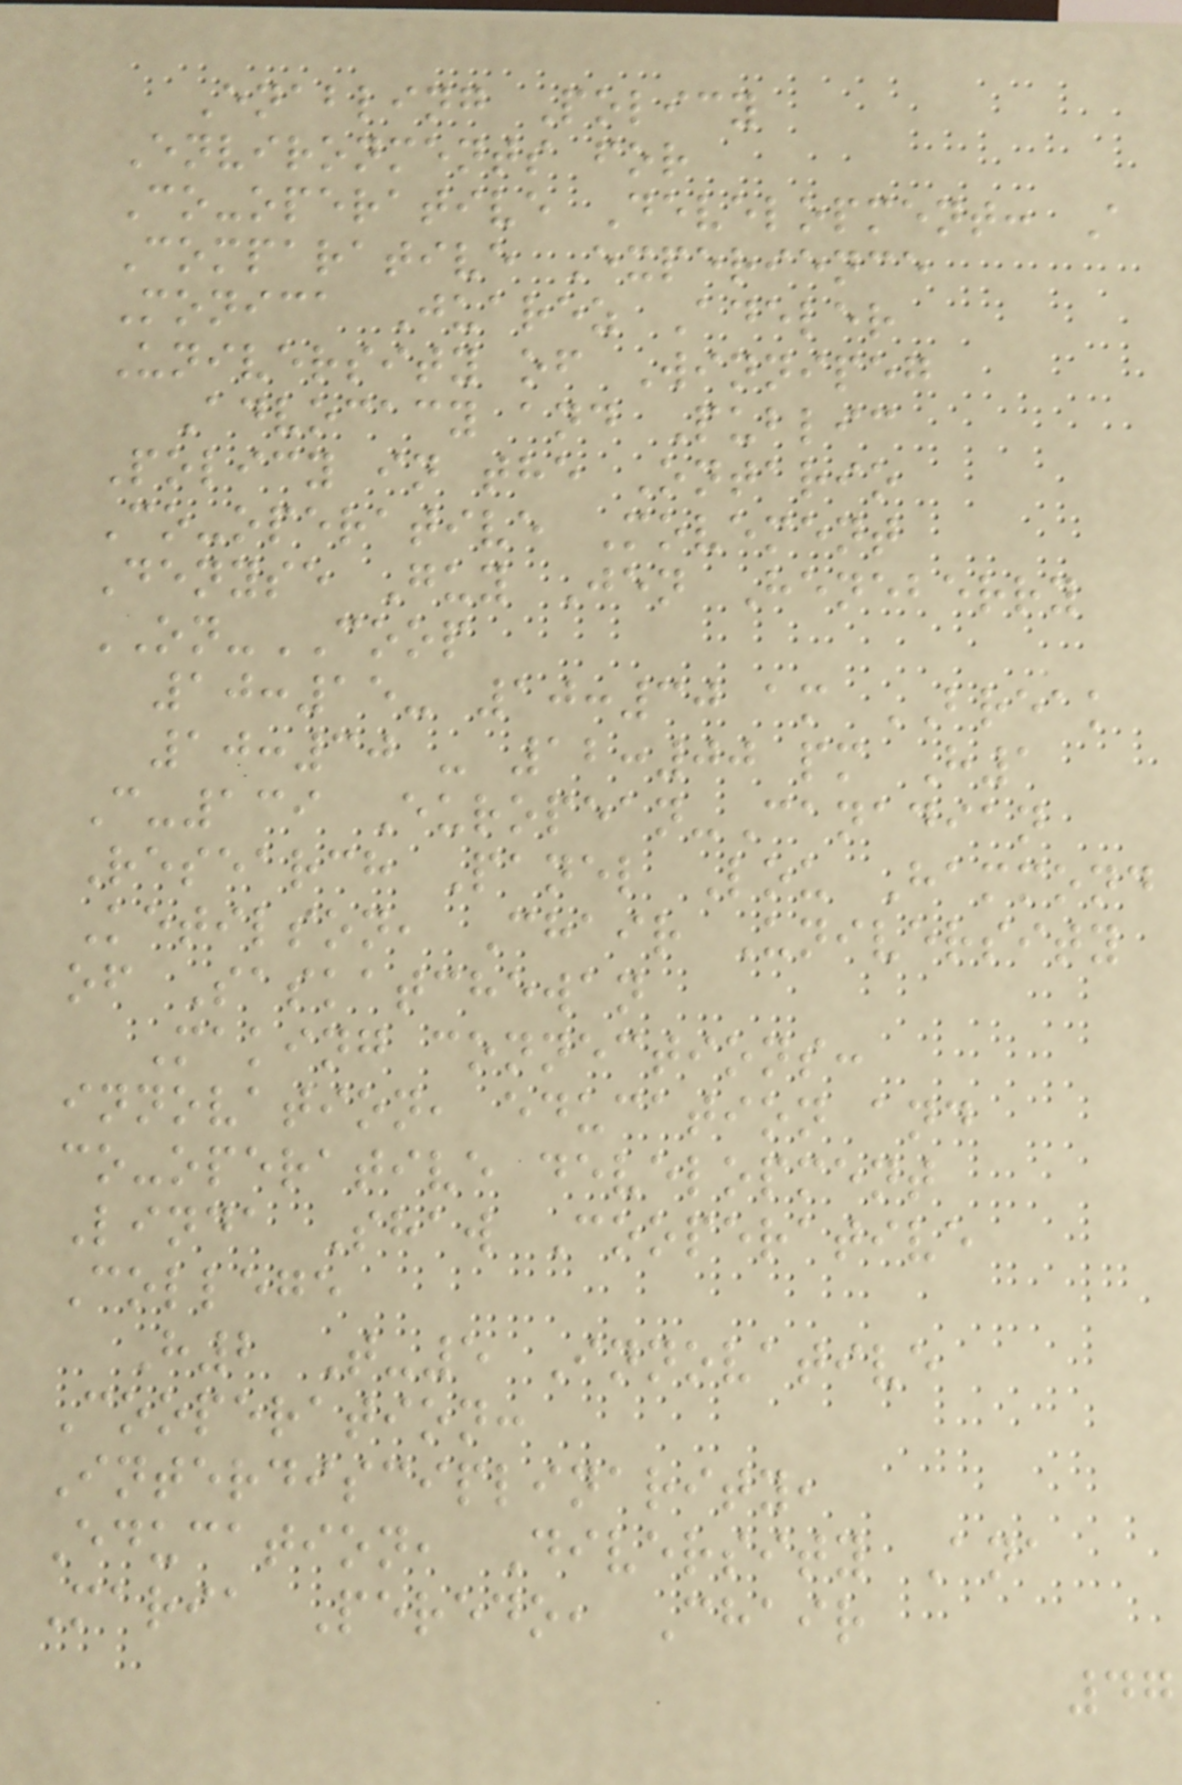Enabling Policy
Environments for
Co-operative Development: A
Comparative Experience
Monica Juarez Adeler
University of Winnipeg
Advocacy and Public
Policy in the Ontario
Co-operative Movement
Denyse Guy Jen Heneberry
ON-COOP
10:15- 10:30 am BREAK
10:30 - 12:00 pm H1
C-139 European-Canadian
Research Panel Lou Hammond
Ketilson, Chair University
of Saskatchewan
Making connections:
innovation, education and
co-operative development
Linda Shaw Cooperative
College
H2 T-5 Innovative
Cooperation:
Interdisciplinarity,
Education, Diversity Ana
Maria Peredo, Chair
47
